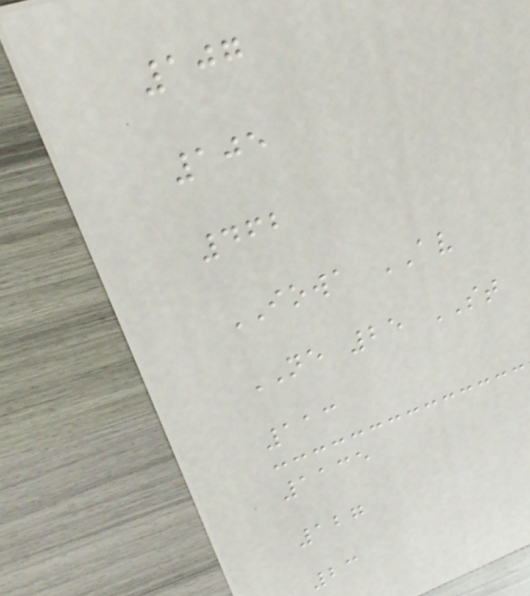107
105
462
IOWA AV
NE 25 ST
113
1135
127
23
